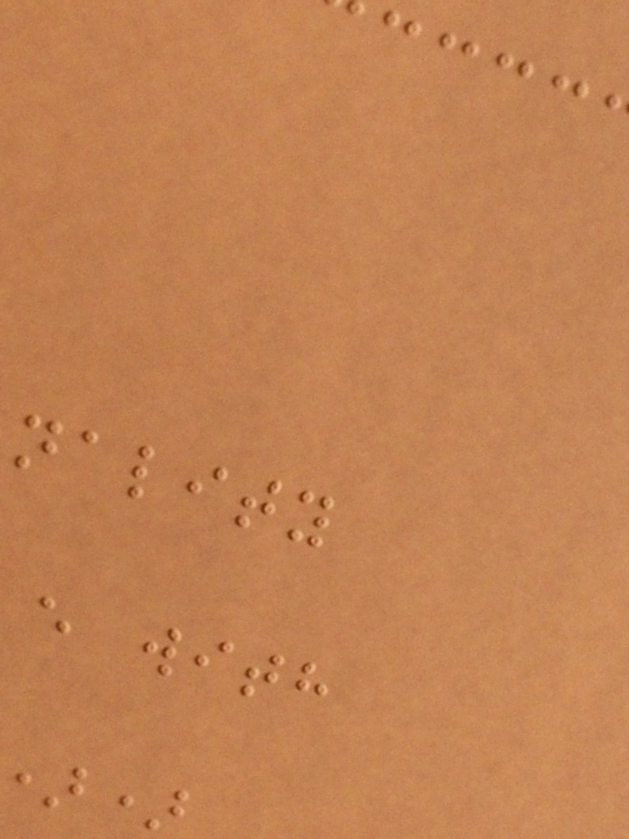nality
e with
